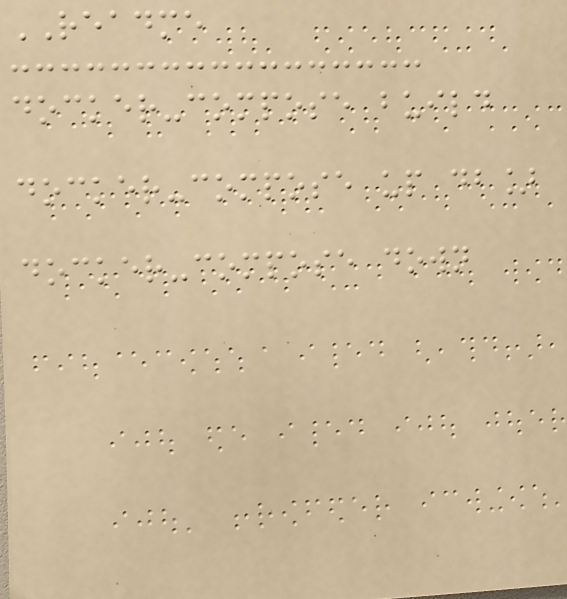README
docker-compose build
docker-compose up db]
docker-compose down
